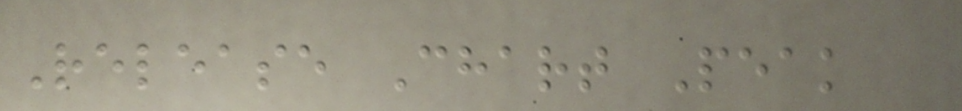Release Chart Peak
